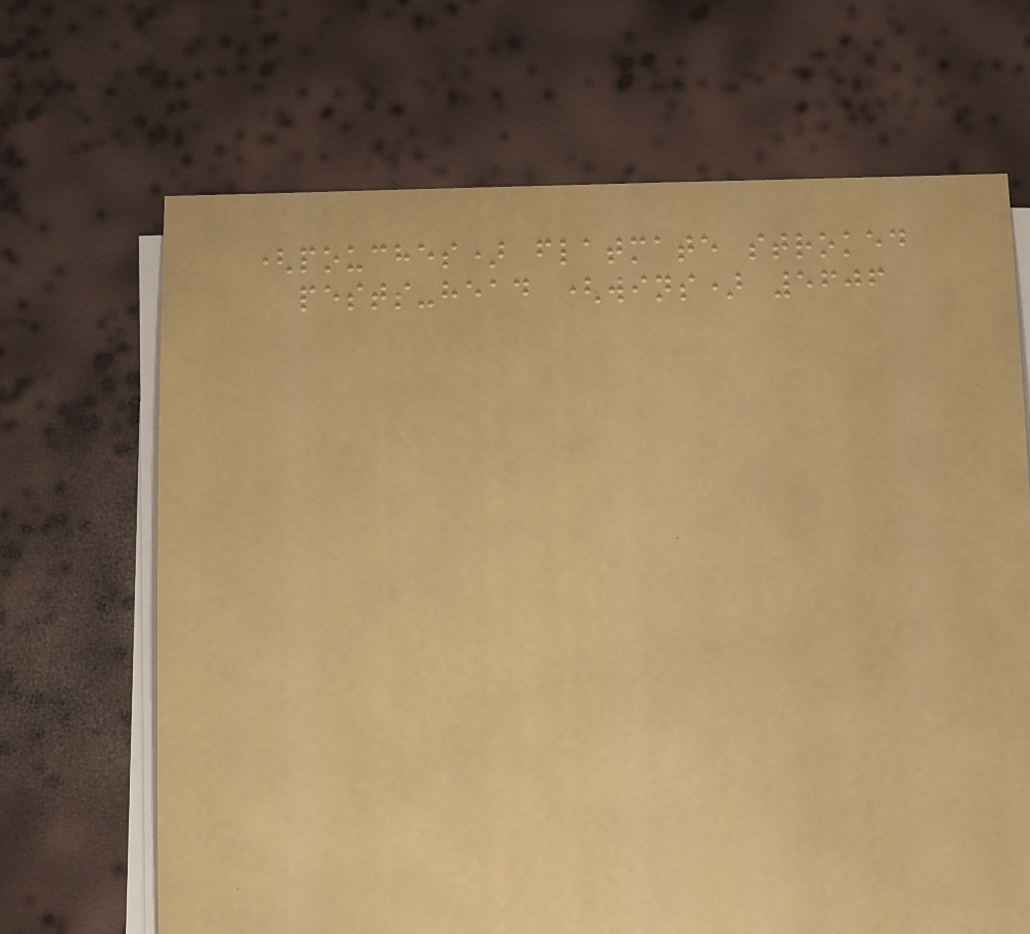(pouches) flatmate stroked
pests-head (wins) 5606
